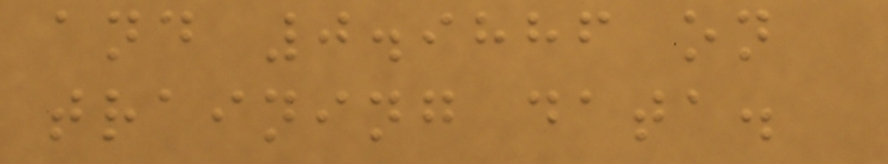and 0.9886 on
training data.
